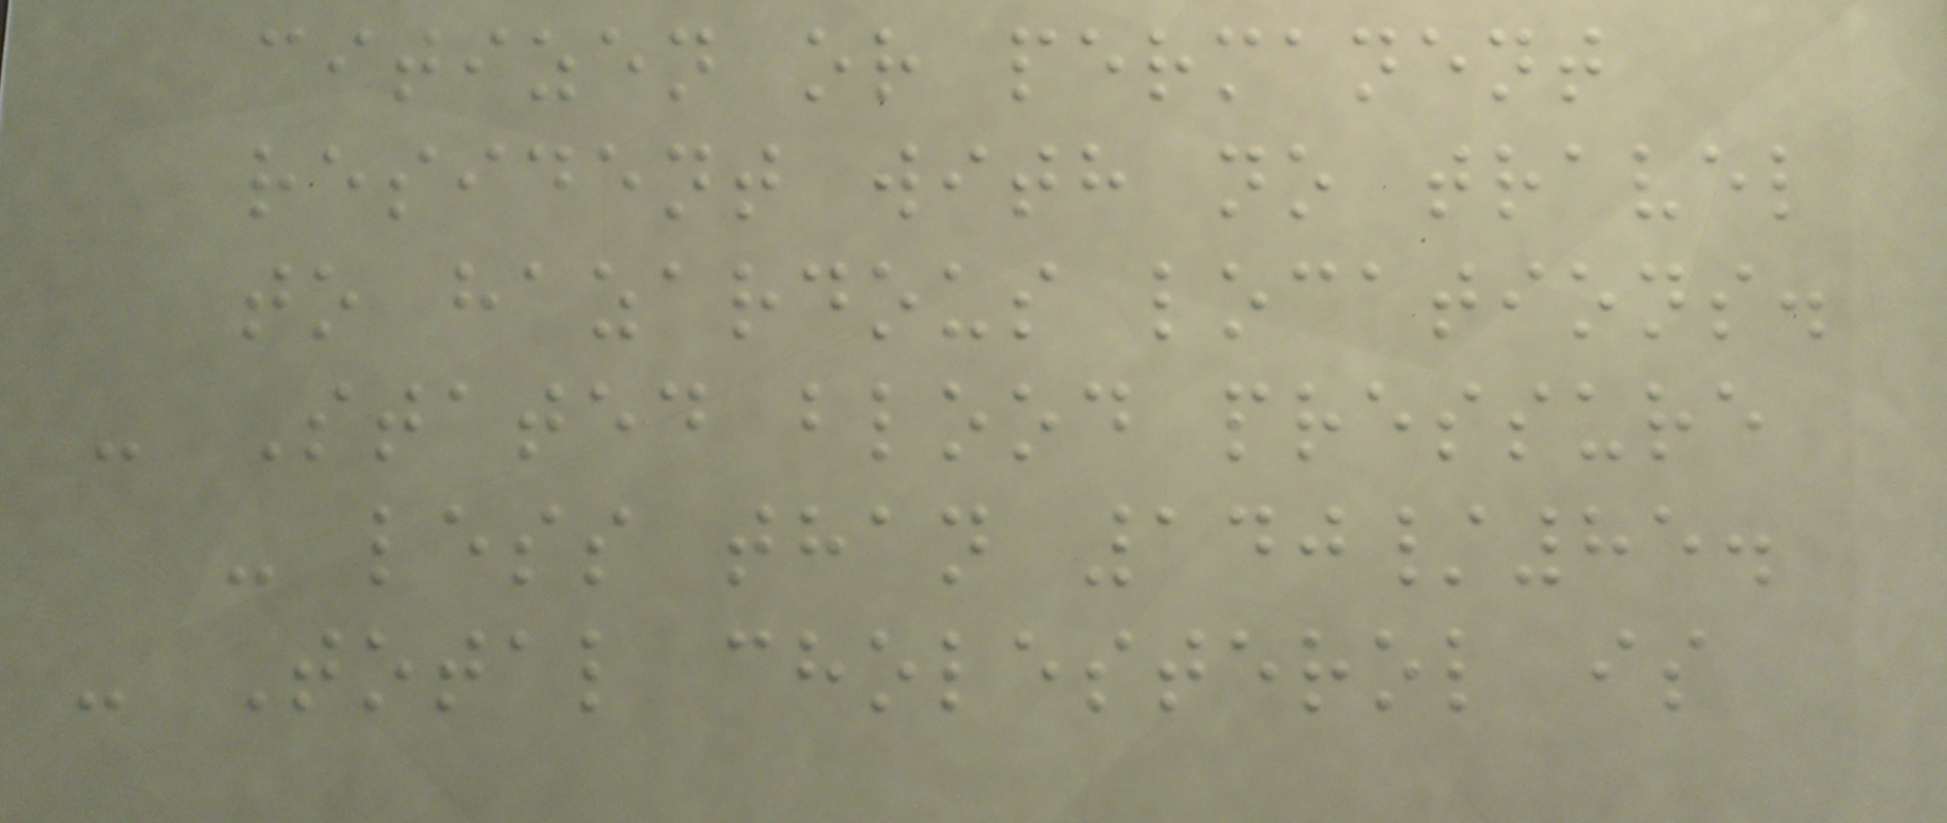citizen or permanent
resident with no travel
to hazardous locations.
- Stated blood pressure
- less than 140/85.
- Total cholesterol is
